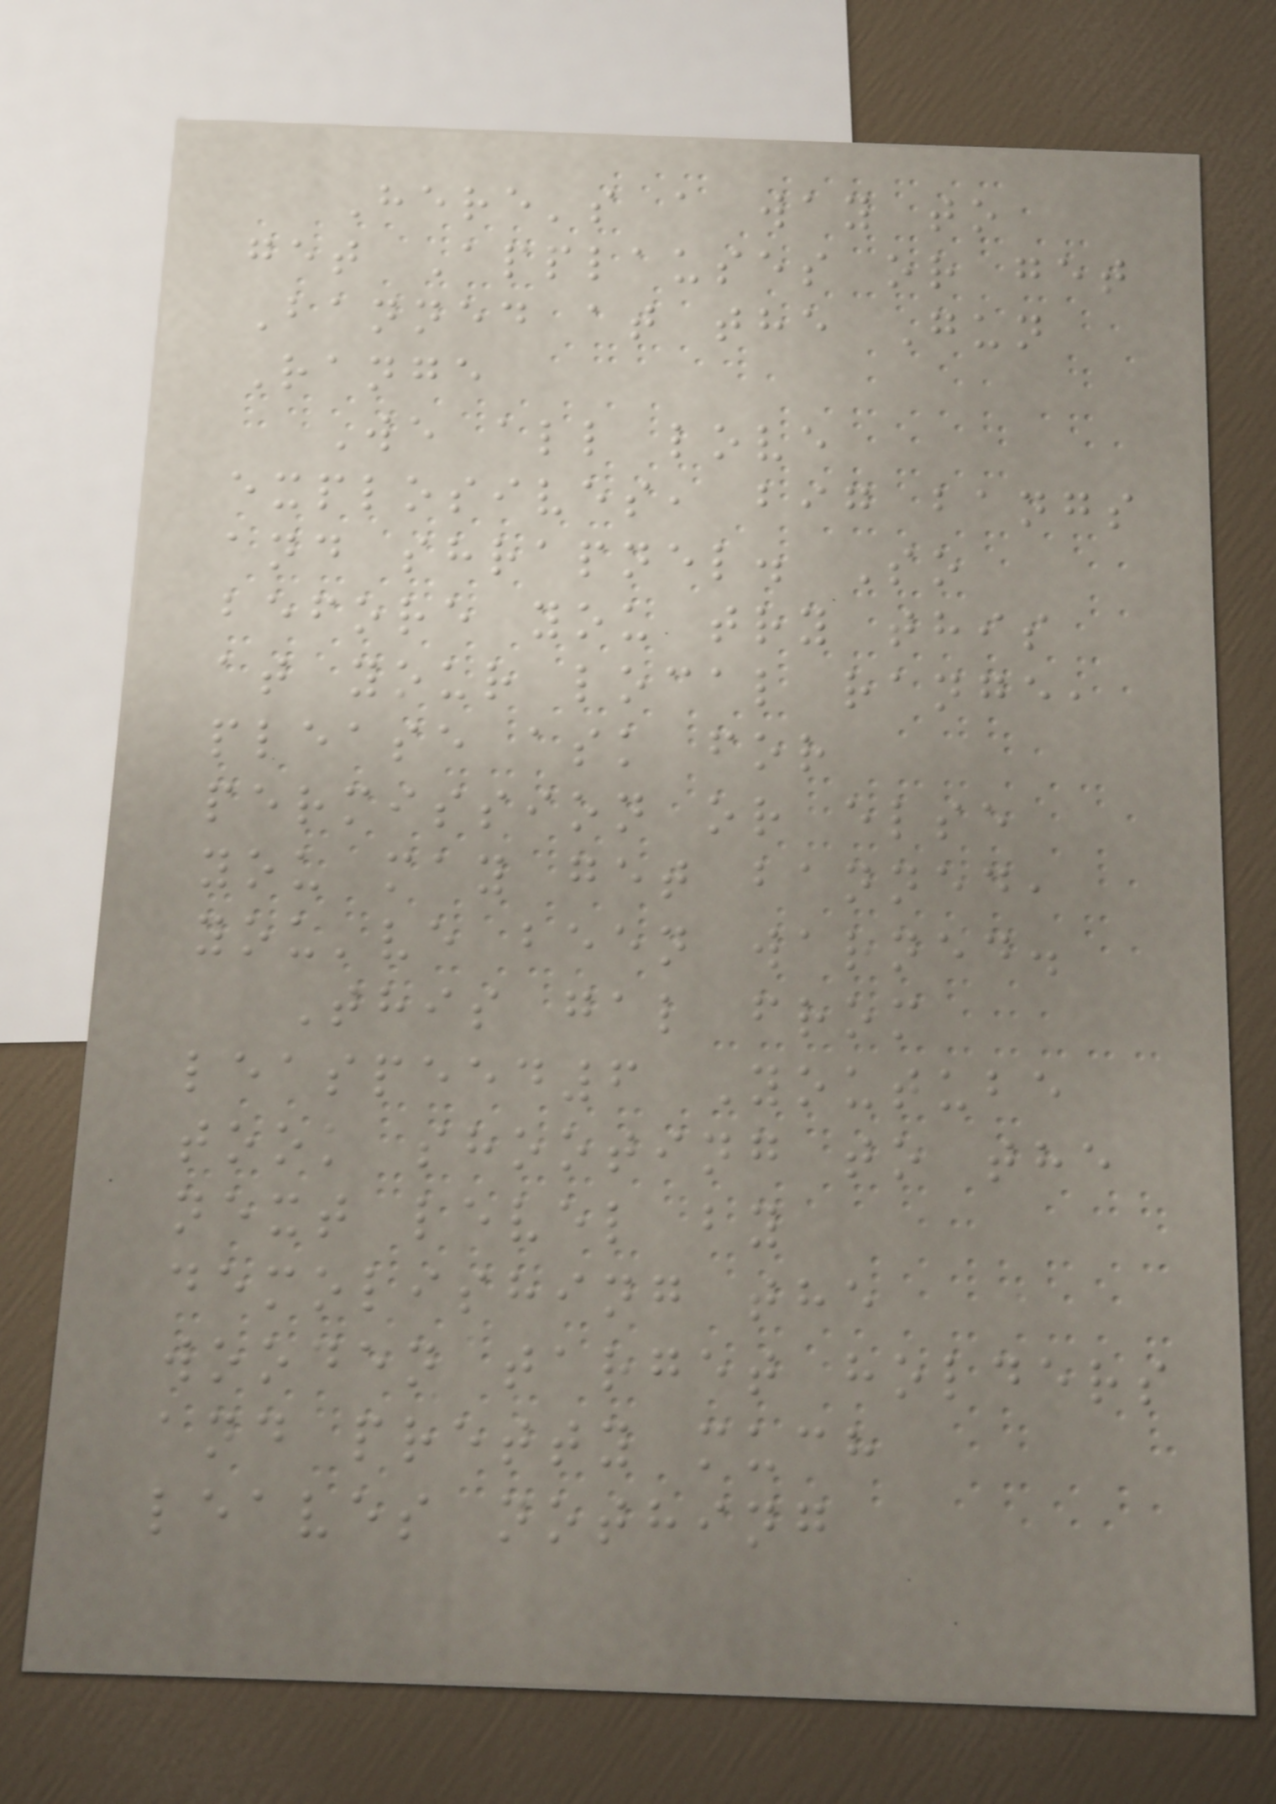Here's a way to
get Applauses or get
Banned at the Gun
Range
We all love
explosives, big bangs
and shrapnel. So
before you try this
at your local range,
please ask for
permission or else
you may get banned,
you've been warned.
This gal from
leaspeed6 Youtube
took shooting to the
next level by
demolishing the
wooden target holders
and pretty much
leaves nothing
